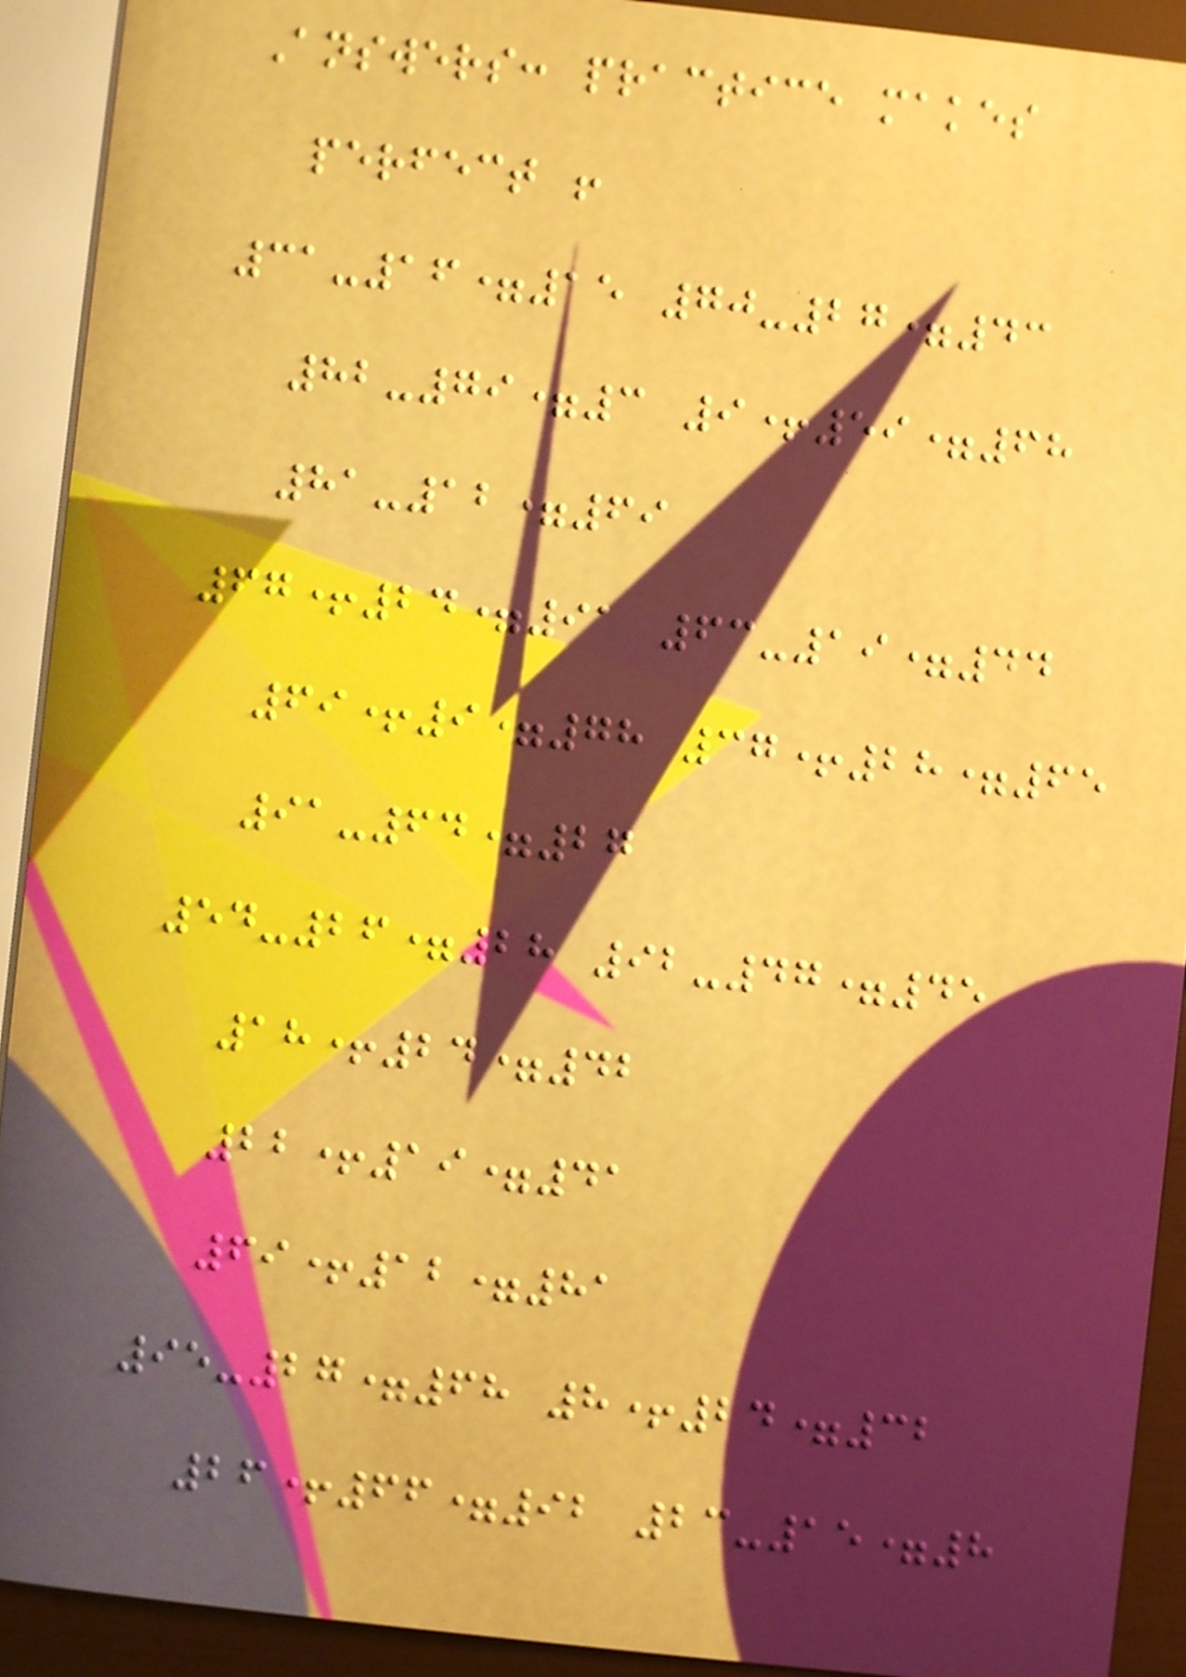Answers: practice makes
perfect !
31-16=15 70-27=43
82-79=3 9+59=68
81-12=69
67+24=91 63-19=44
69+9=78 37+28=65
91-64=27
54-26=28 92-47=45
18+24=42
22+19=41
69+12=81
95-27=68 8+24=32
26+66=92 23-15=8
